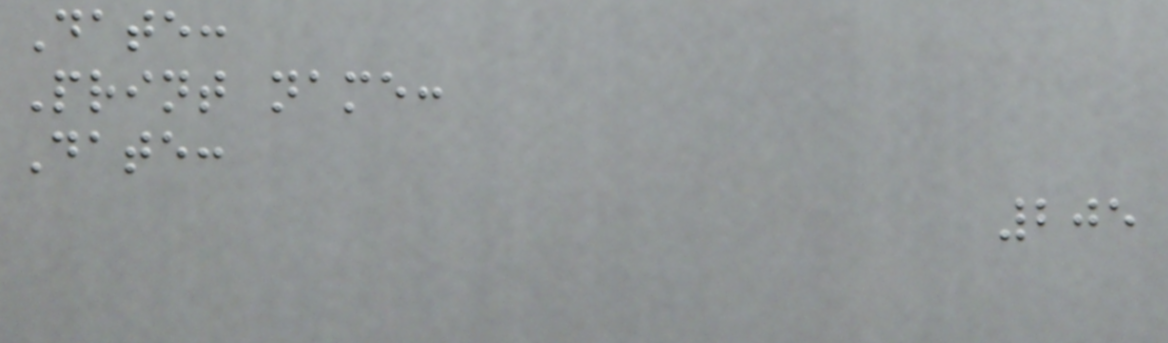Date:
Print name:
Date:
205
